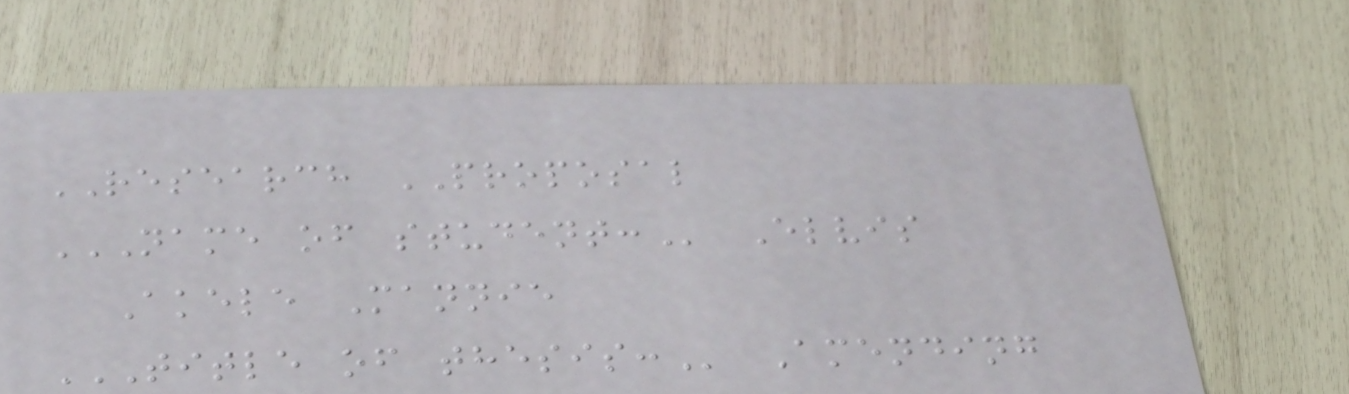RESEARCH PROPOSAL
NAME OF STUDENT: Elvis
Akele Mannie
TITLE OF THESIS: Amending
